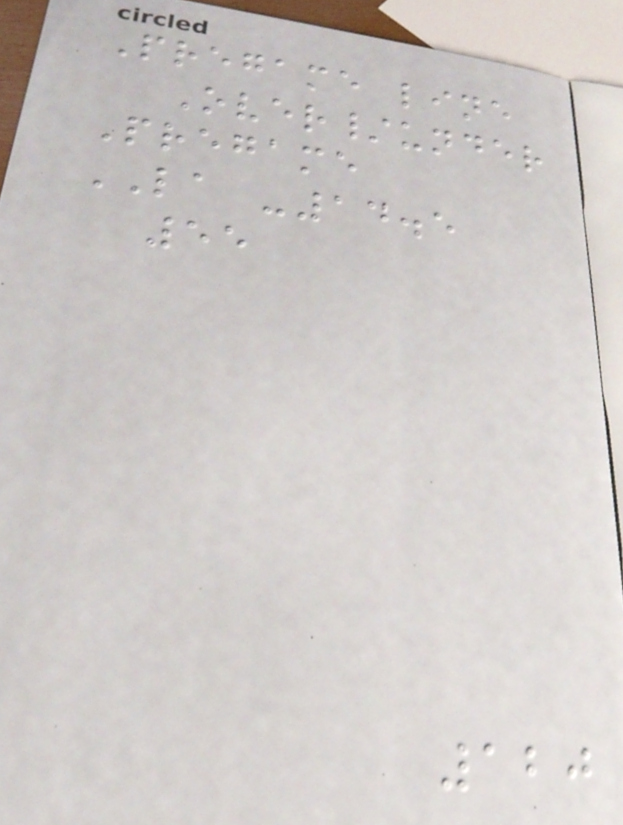Pregame line
Over/under
Pregame
LA -14.5
55
120
